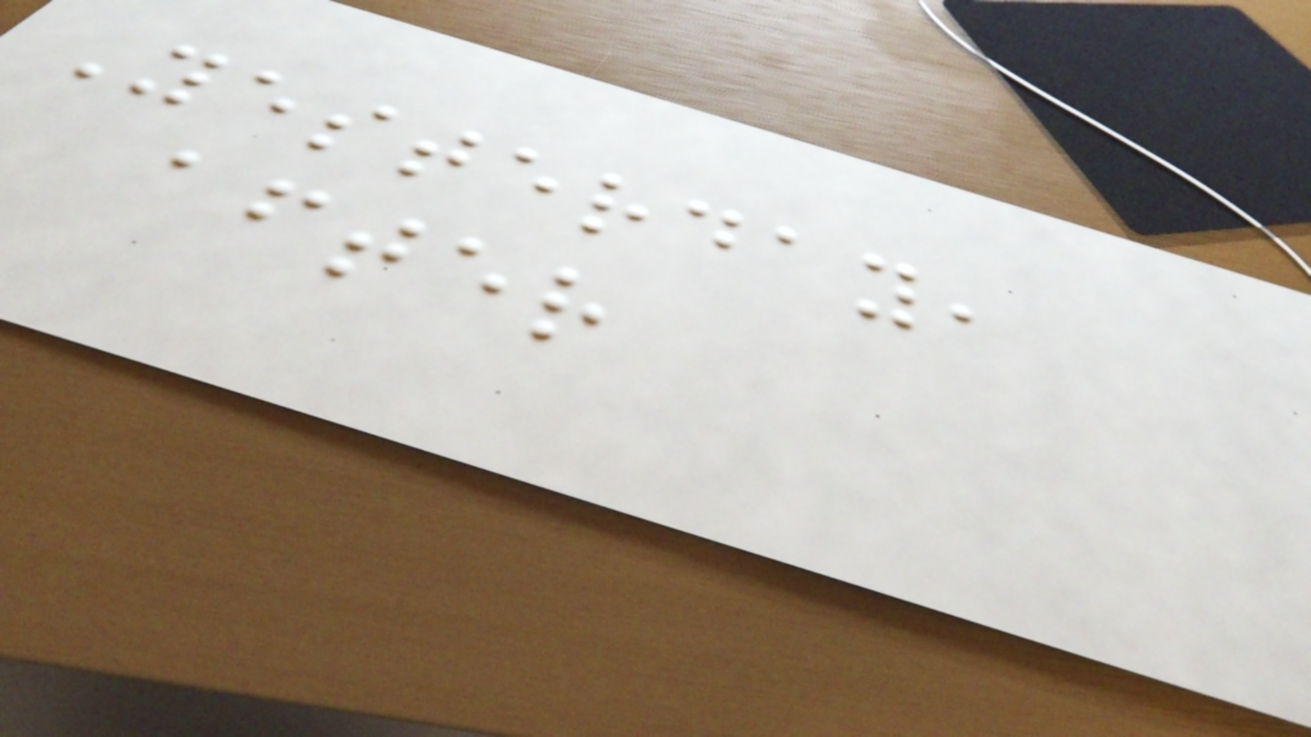Yesterday,
after
